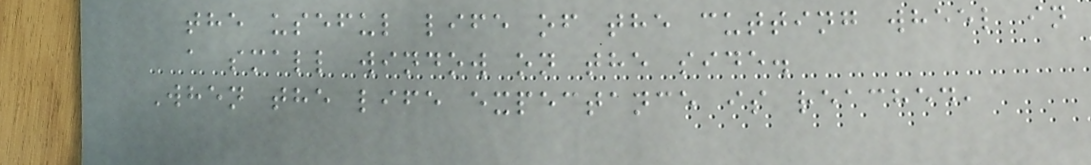the useful life of the cutting wheel in
a small window on the side.
When the life expectance is reached,
